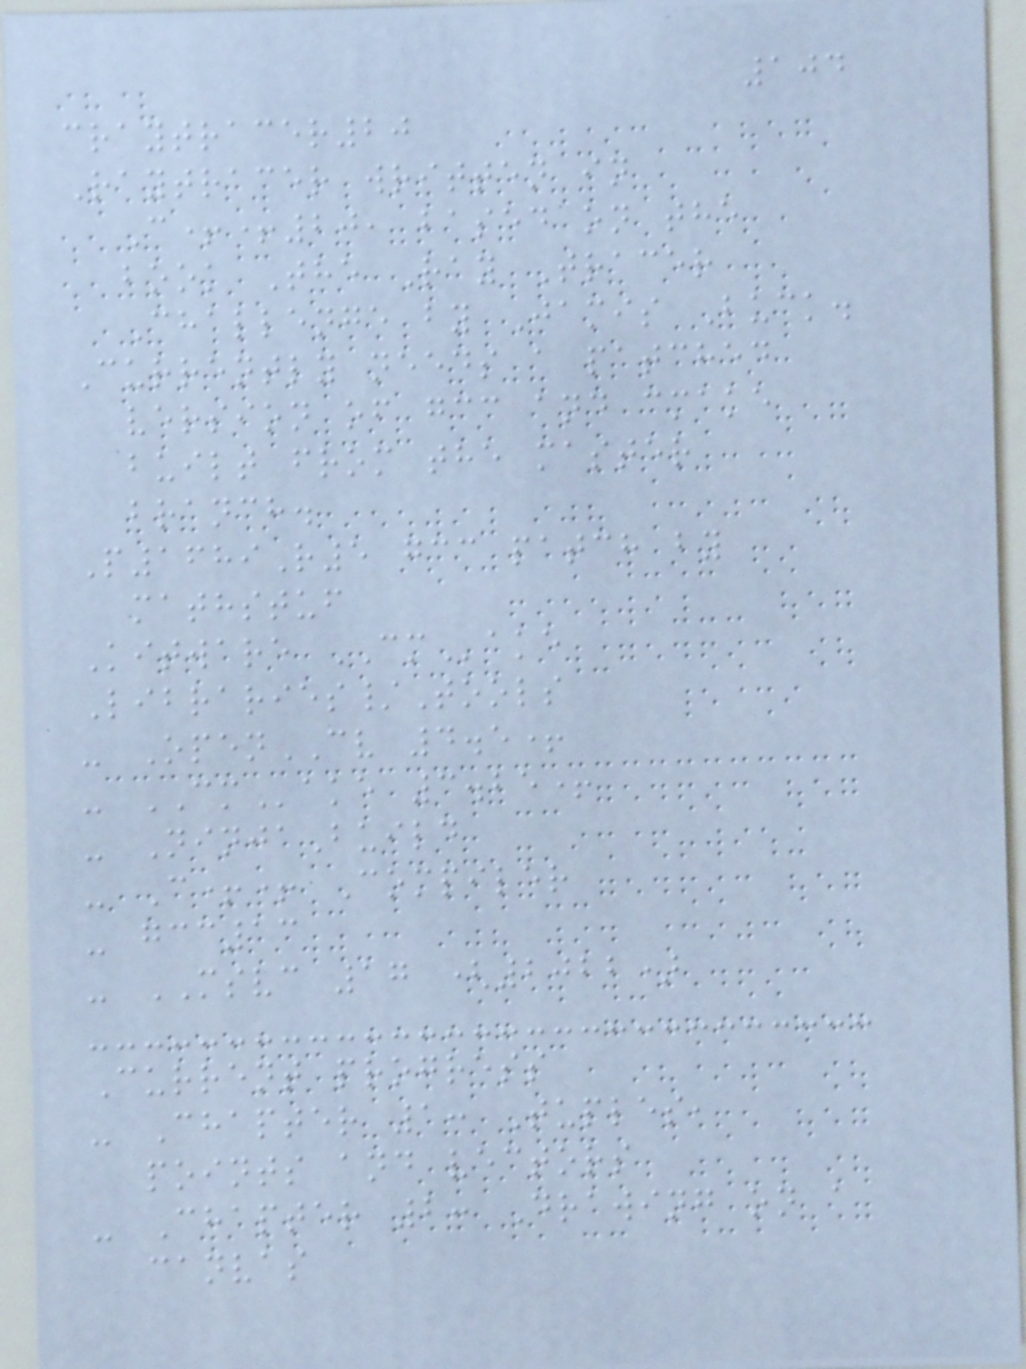104
craytracer20
Raytracer written in
C++20, based on the
book The Ray Tracer
Challenge by Jamis Buck.
Currently needs a patched
version of gcc and cmake
built from the master
branch.
P1689R5 gcc patch by
mathstuf
Kitware CMake
Libraries/Tools
- OpenCV 4.5+
- CMake 3.25+
- NinjaBuild
- C++ Compiler
- gcc13
- MSVC 17 (2022)
Current progress
- Chapter 1: Tuples,
points and vectors
- Chapter 2: Drawing on a
canvas
